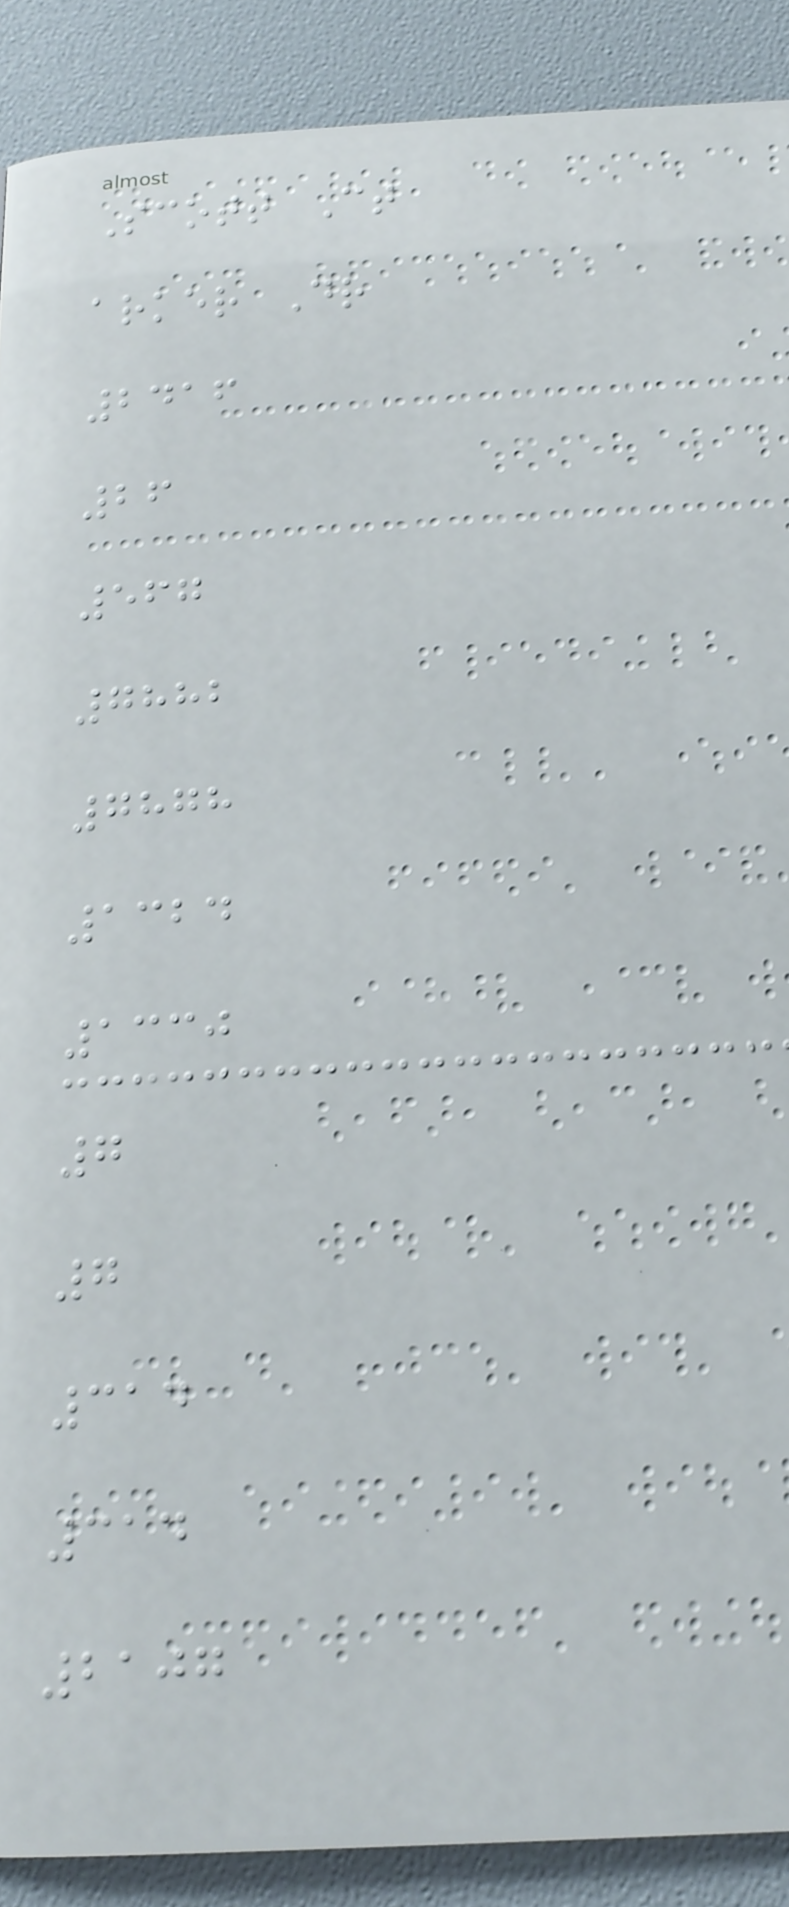Scott Ct
arker Dr
2416
26
567
7882
7878
1324
1330
7
7
314
314
2107
